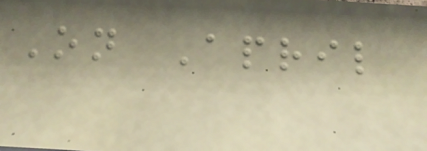On April
